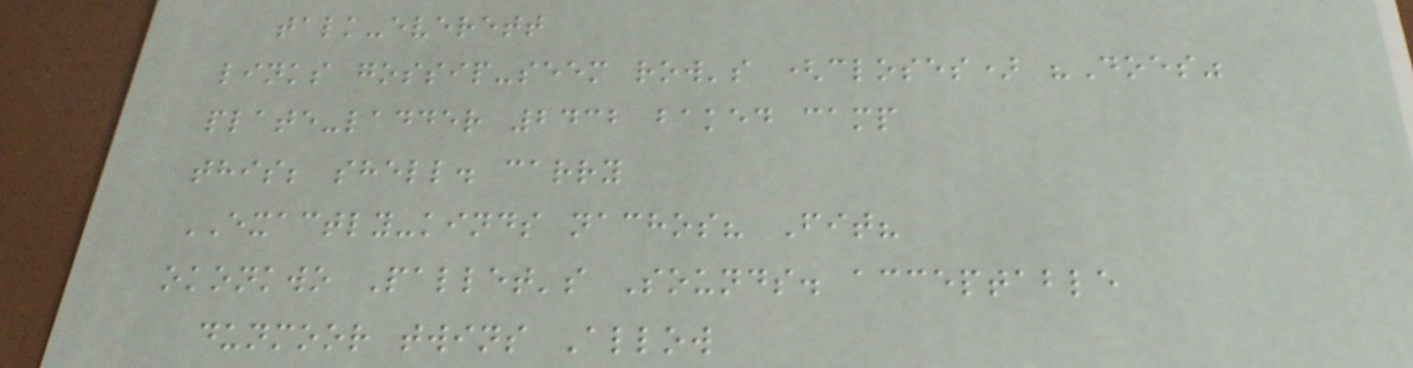talk-everett
links gossip-seem row's (closes) "Does"
plate-ladder 2432 baked camp
this; shell. carry
EXACTLY-kinds nachos? Fit?
okonkwo Pallet's Sounds. acceptable
dunmoor twins Allow
